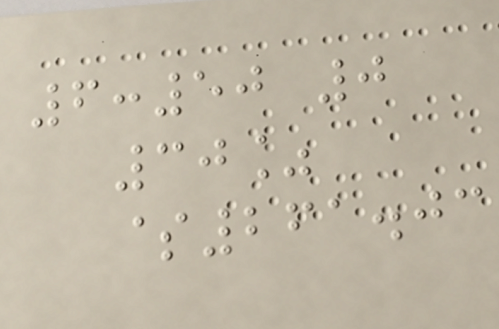6:50 0
30%
$261.03
